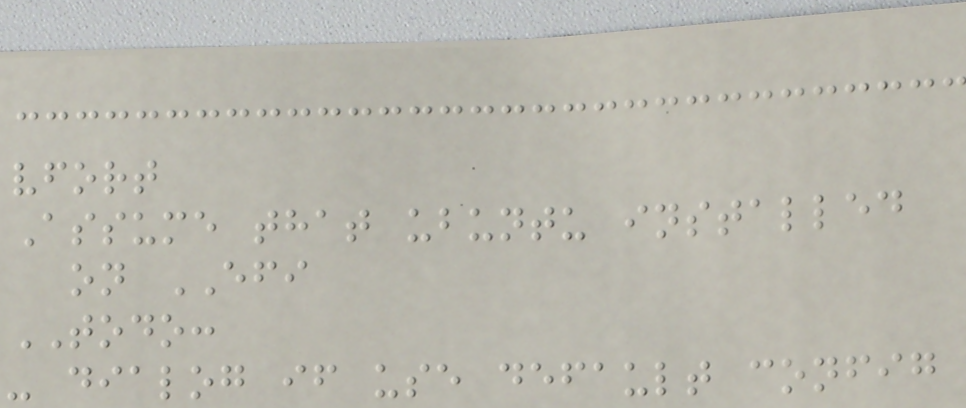vfort
Assume that ubuntu installed
on EFI
TODO:
- dialog if use default config
